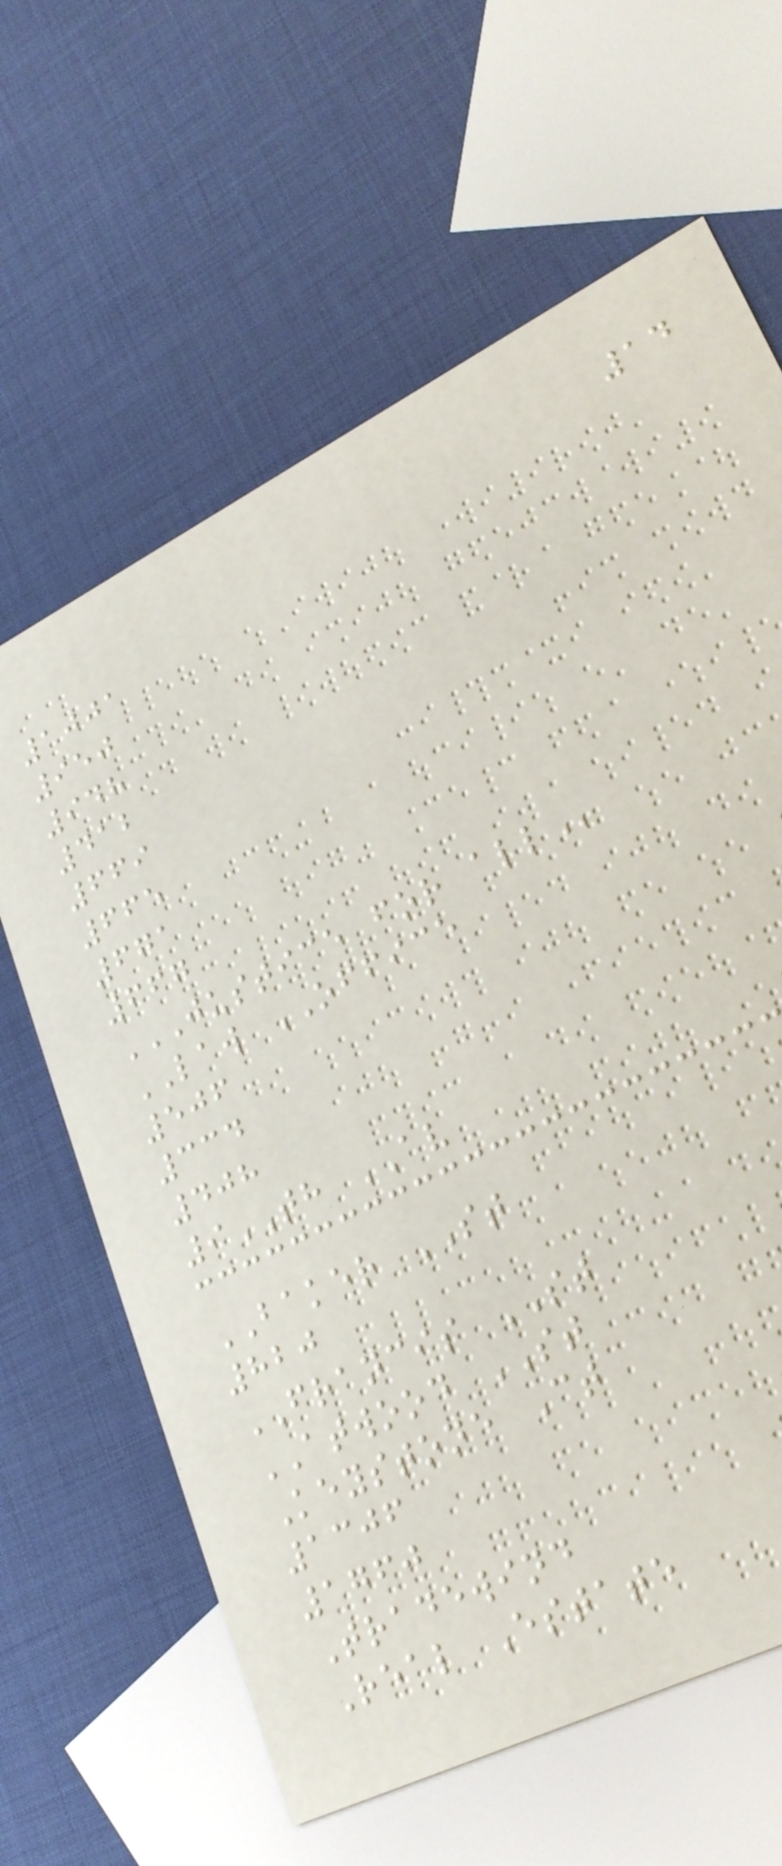14
1001
950
948
412
669
665
671
667
JUSTICE FOR ALL
LAW OFFICE
506
334
408
9TH AV
BAKER ST
820
FRANCIS ST
ATWOOD ST
Keystone Ct
1306
1760
Tradewind
Real Estate
